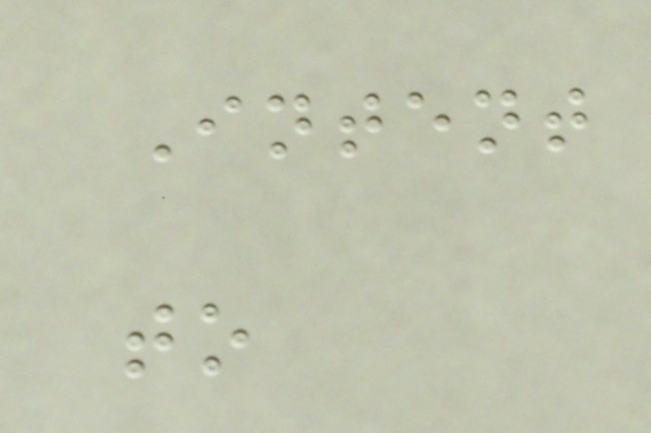Intent
to
